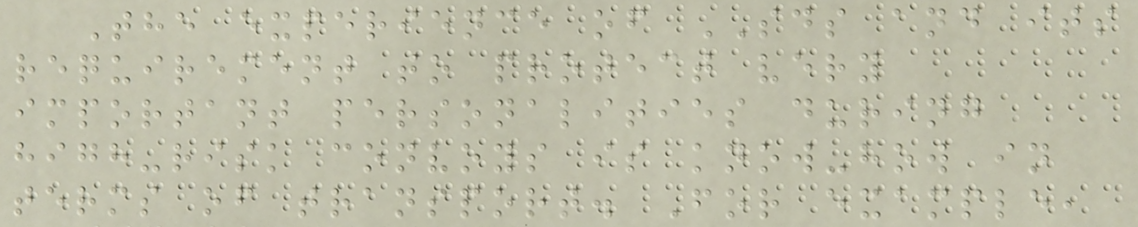The experience of SDS and its
requirement to protect very
important personalities during
high-risk convoys is know-how in
terms of transport. For example,
